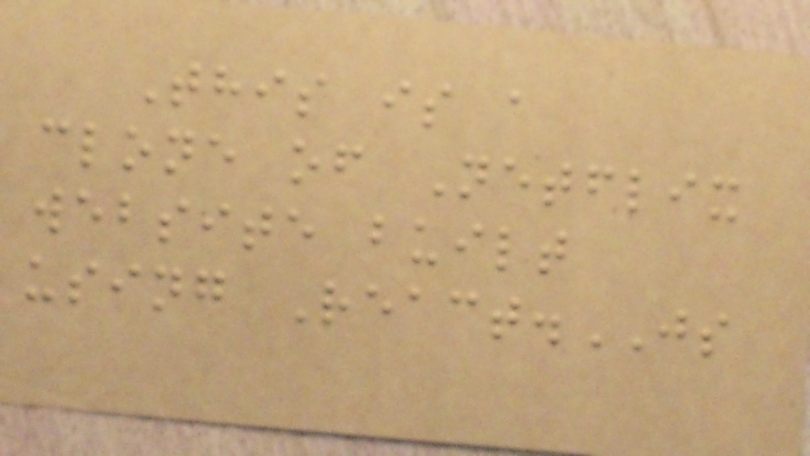This is a
clone of Netflix
website built
using React.JS
